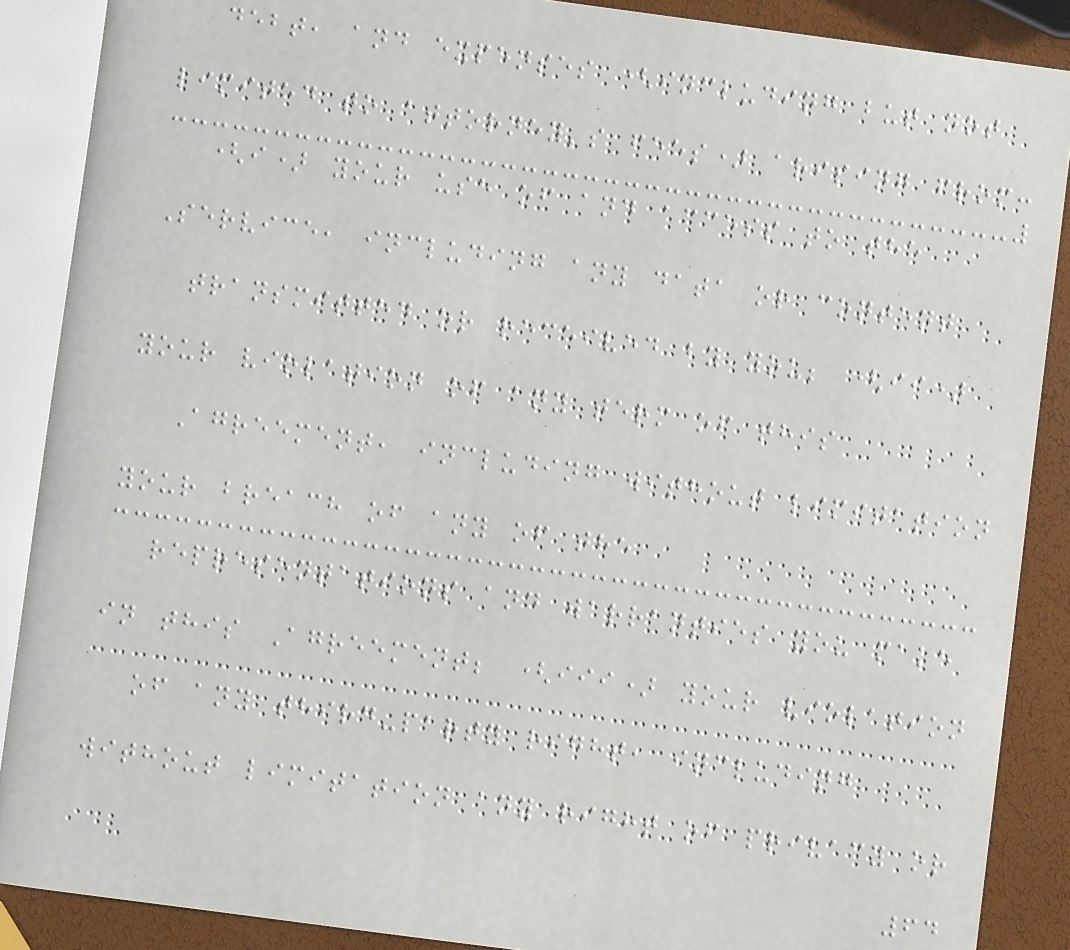debt, and expenses (including but not
limited to attorney's fees) arising from:
(i) your use of and access to the
Service, including any data or content
transmitted or received by you; (ii)
your violation of any term of this
Agreement, including without limitation
your breach of any of the
representations and warranties you make
in this Agreement; (iii) your violation
of any third-party right, including
without limitation any right of privacy or
64
